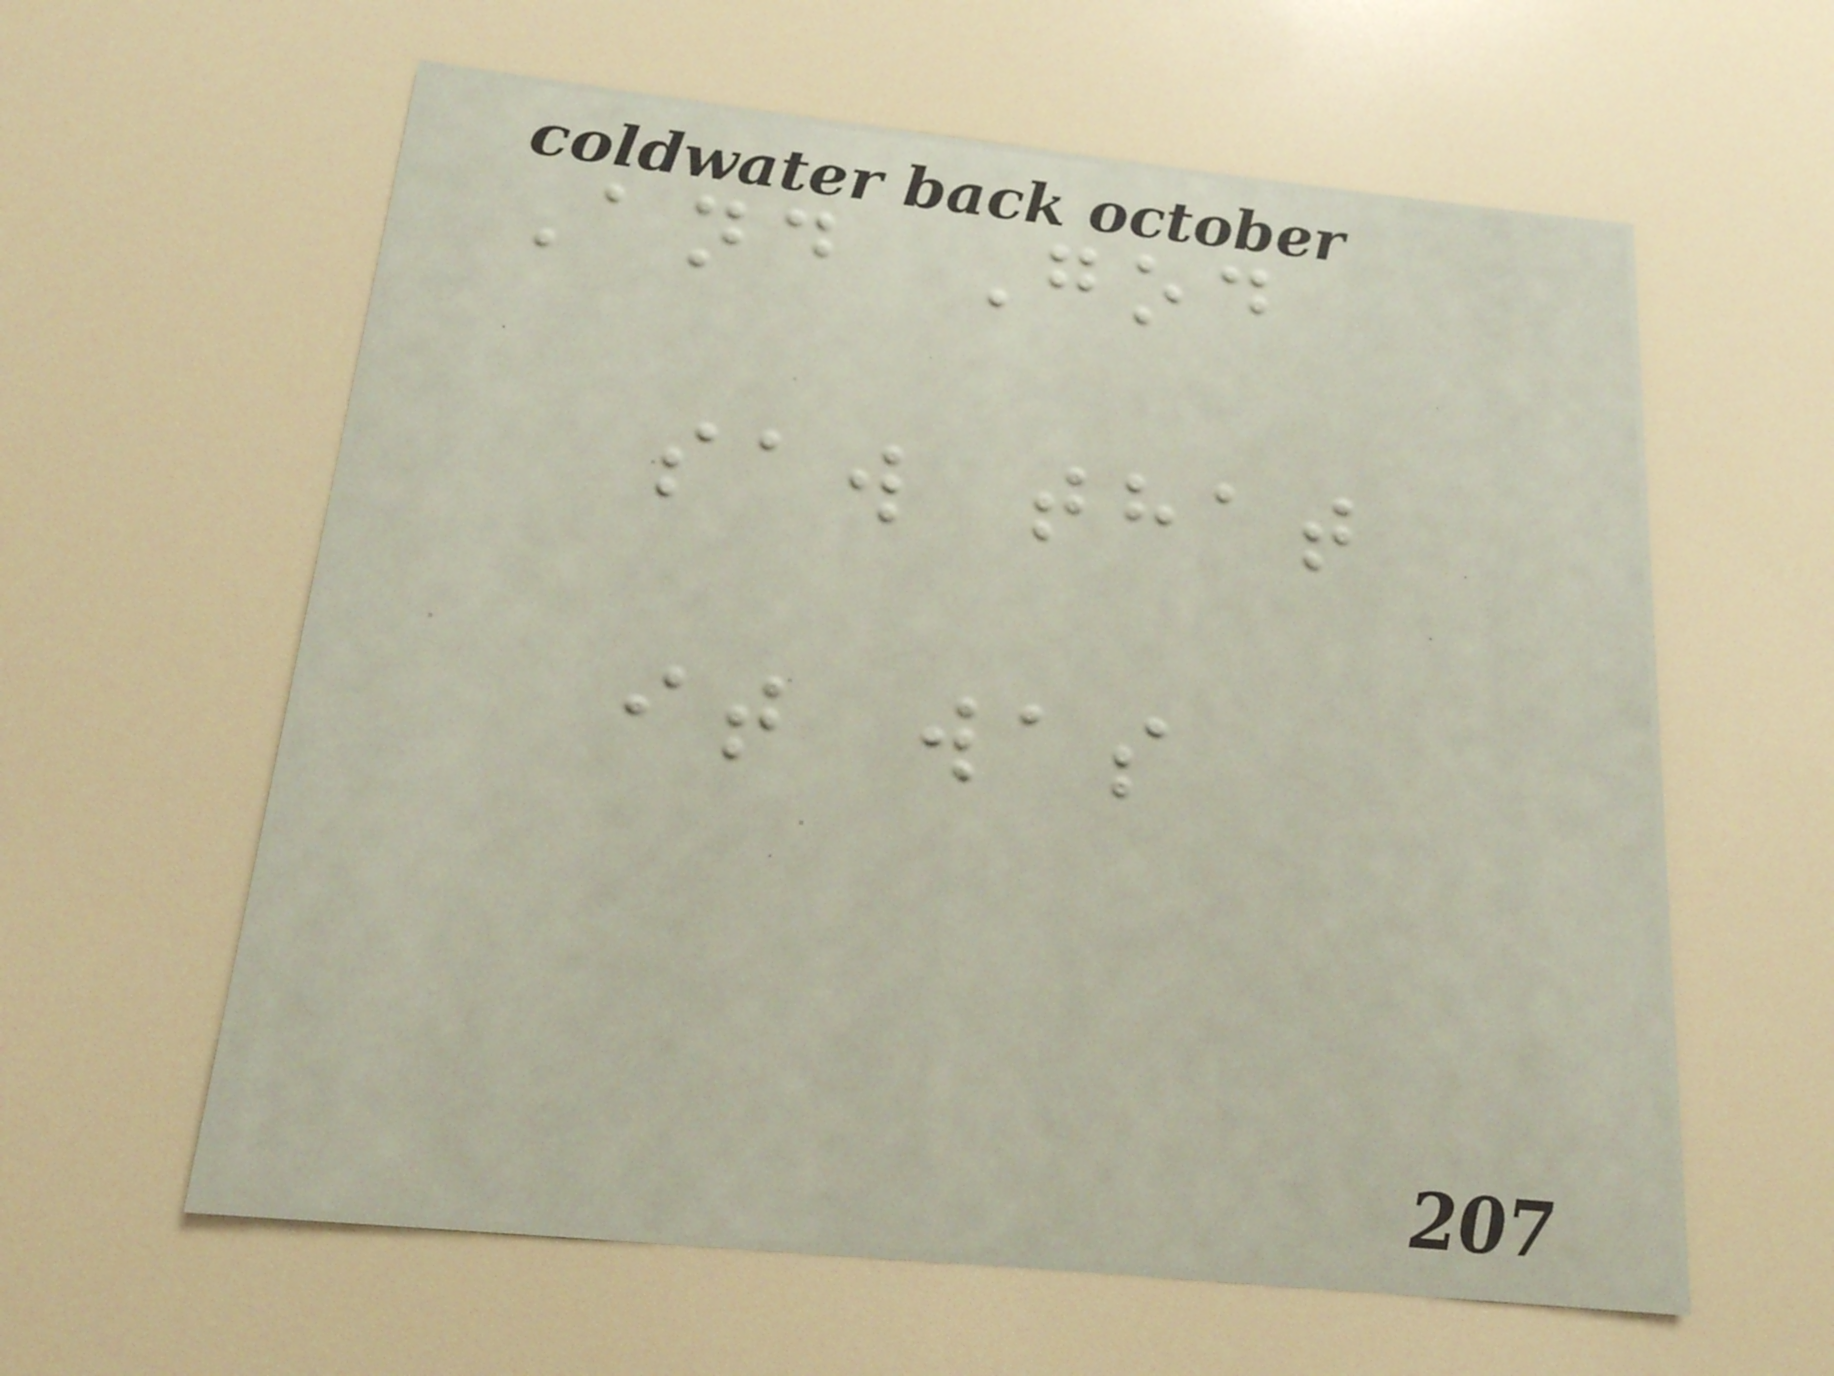And God
saw that
it was
